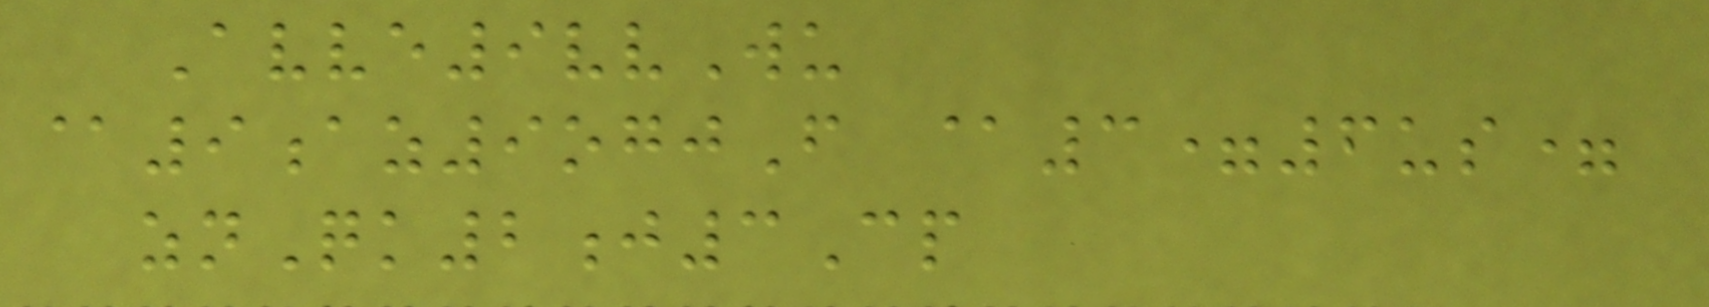Avve9vvWu
@9az9ogjF @3=6us=
znQk2j3Cp
